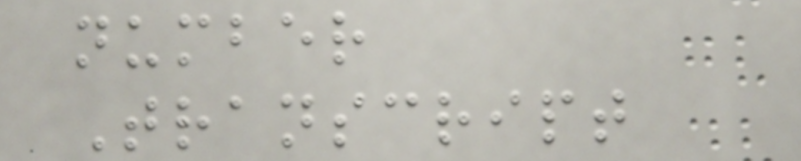number
Transcript
